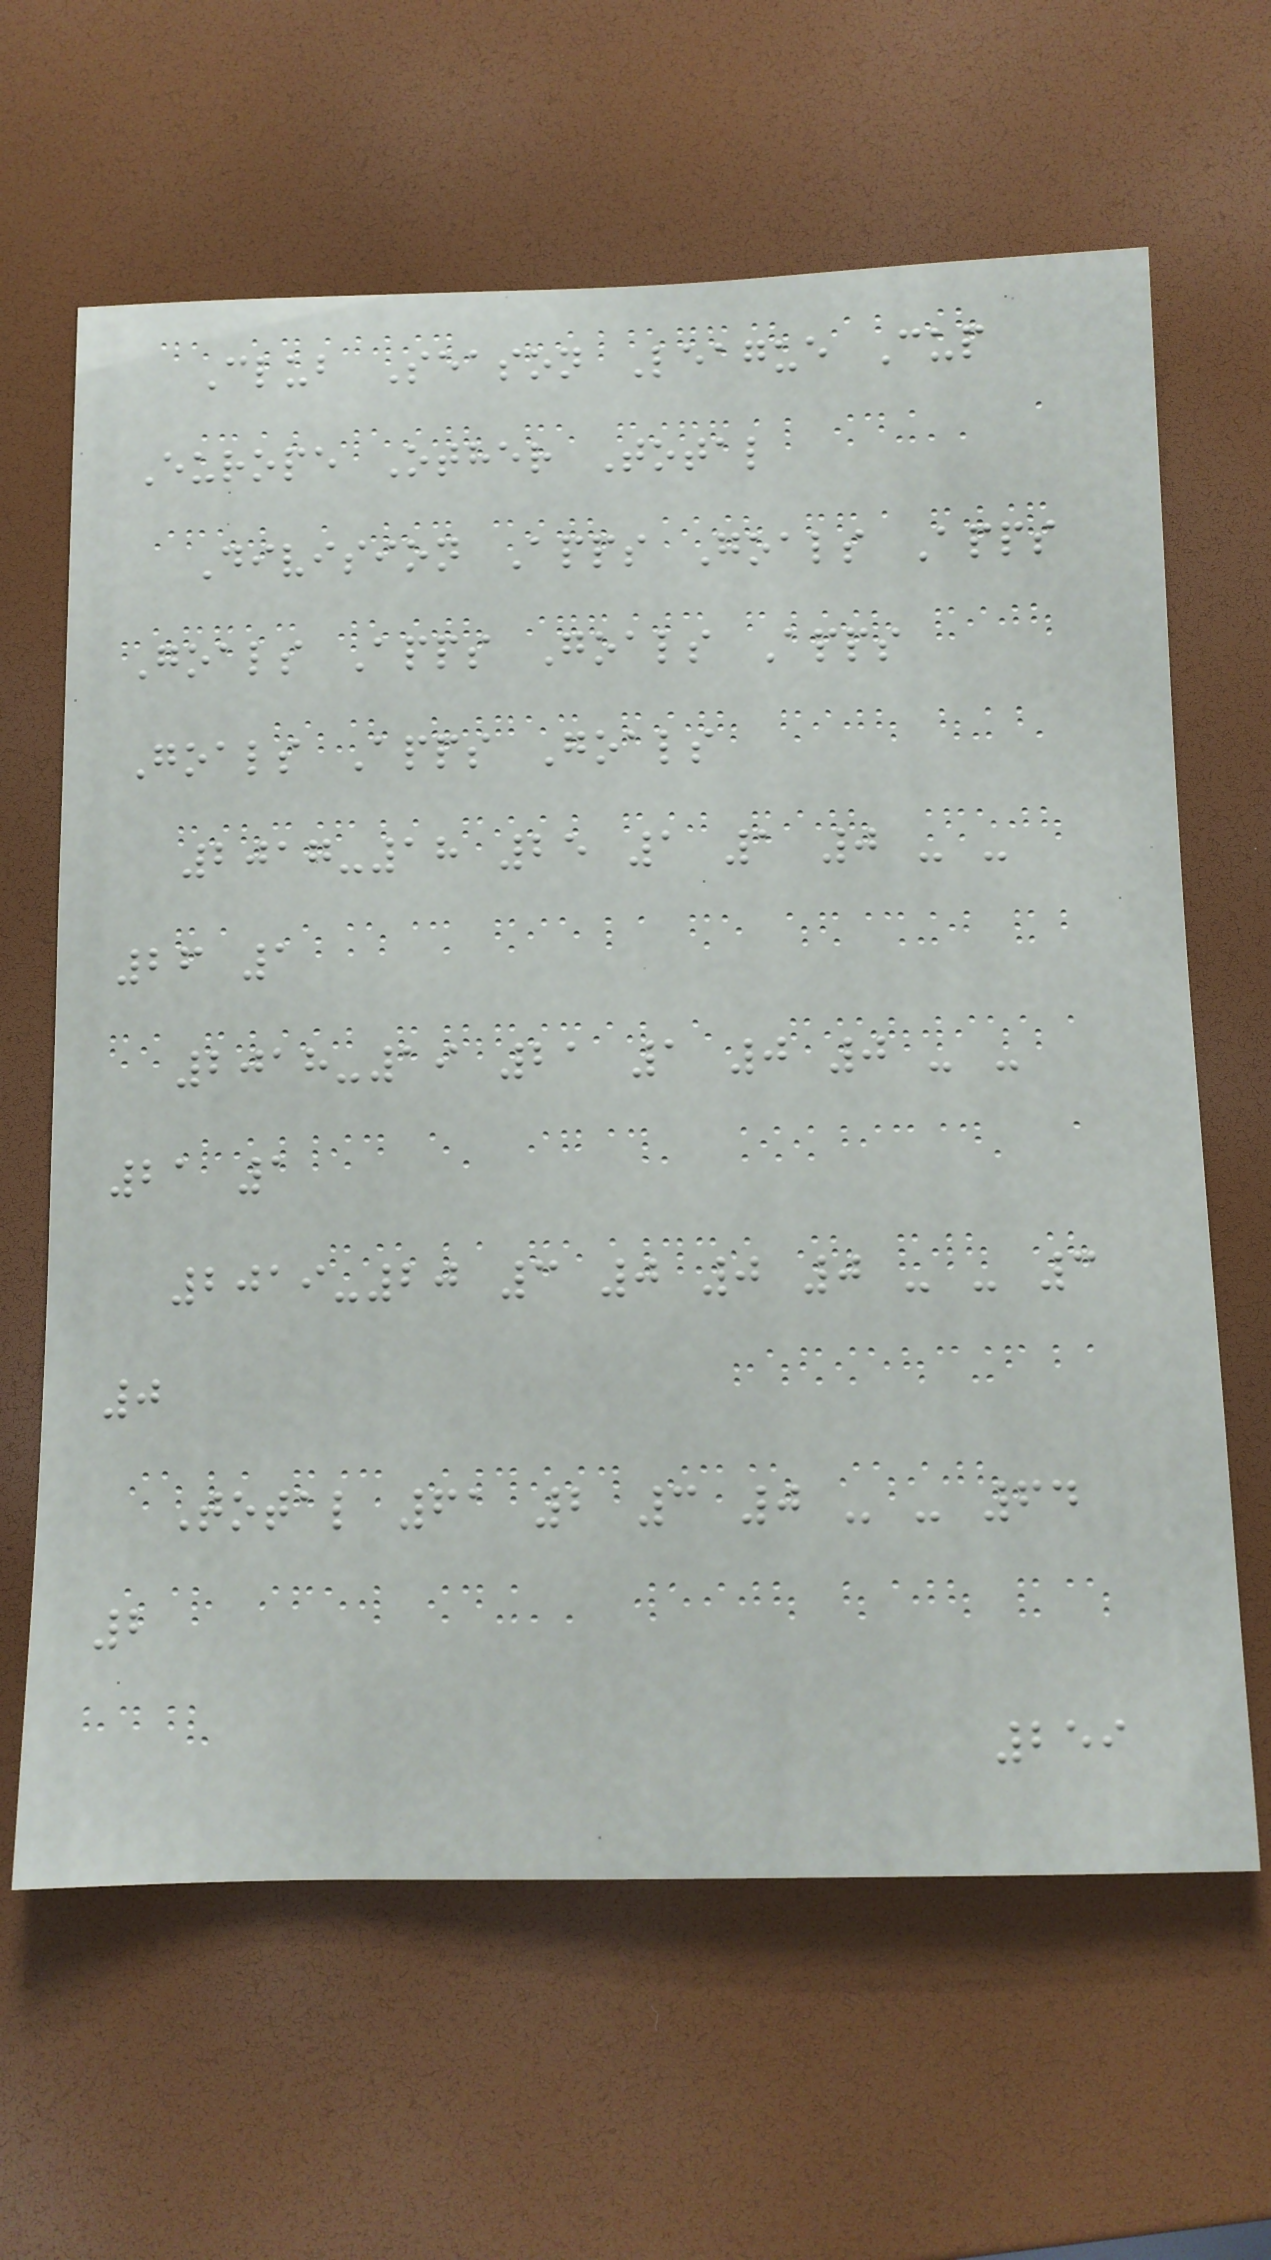Club Season League Cup
Europe Other Total
Division Apps Goals Apps
Goals Apps Goals Apps
Goals Apps Goals
2017-18 25 1 1 0 - -
26 1
2018-19 21 1 0 0 - -
21 1
2019-20 3 0 0 0 - - 3
0
Total 61 2 3 0 - - 64
2
259
